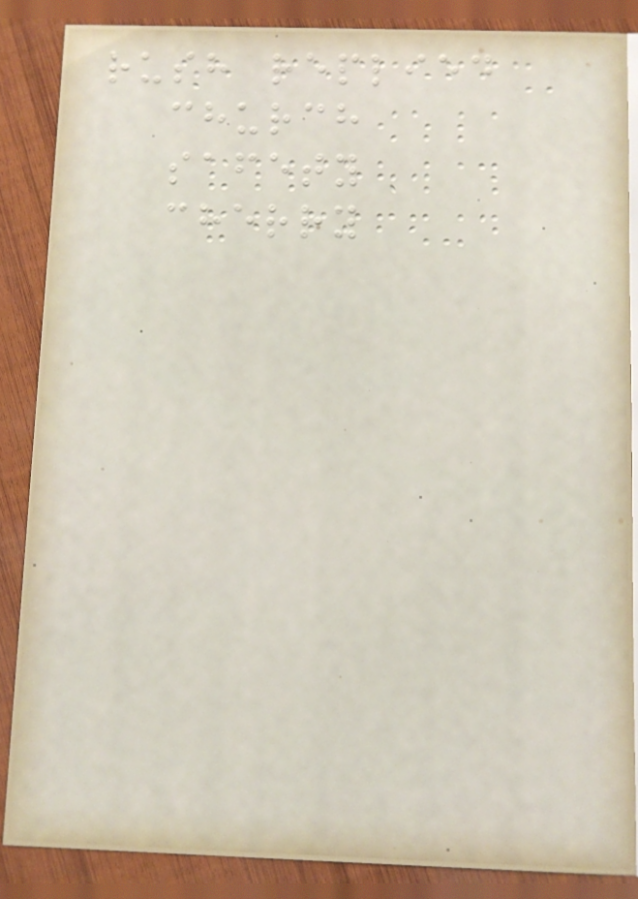rush replied
church
safety
cherry
